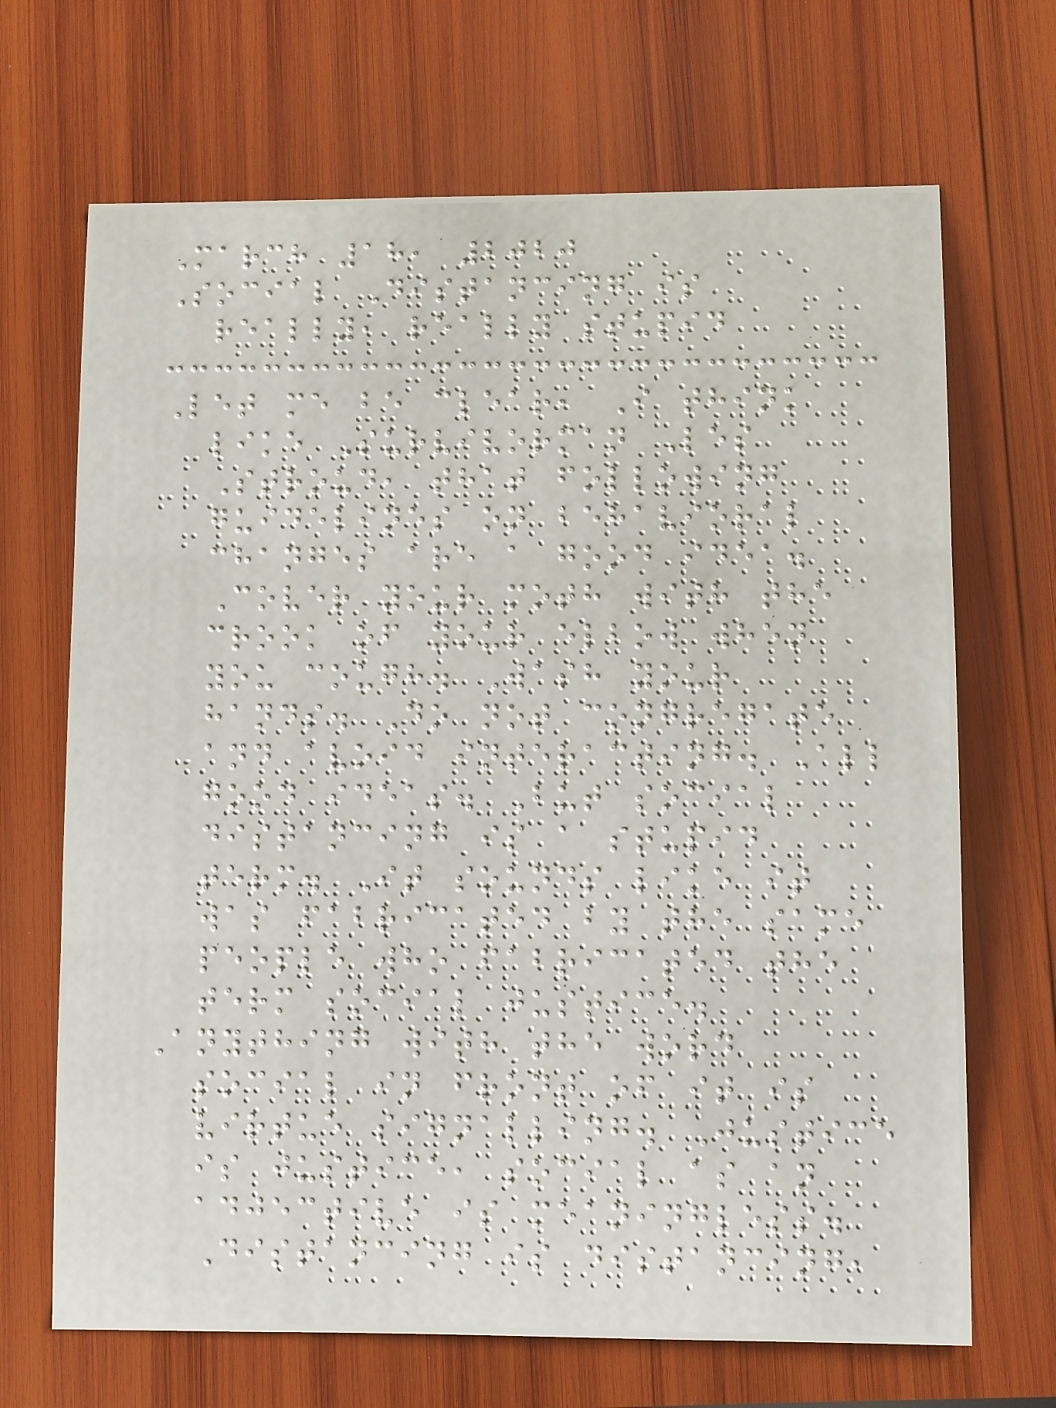March 18, 2020
Social Distancing is
really, really stupid
Let me be clear, I think
like Survivorman Les
Stroud, that following
guidelines on behavioral
changes are a good idea.
Cover your moth with the
crook of your elbow when
you cough. Wash your
hands. Do not congregate
and avoid interacting. All
good ideas. But social
distancing is a stupid
term. It sounds like it
was fabricated by the same
people who fabricated the
term social justice.
Anything with the word
social in front of it is
virtue signalling. Justice
is justice, social as an
adjective is meaningless.
Distancing is distancing,
